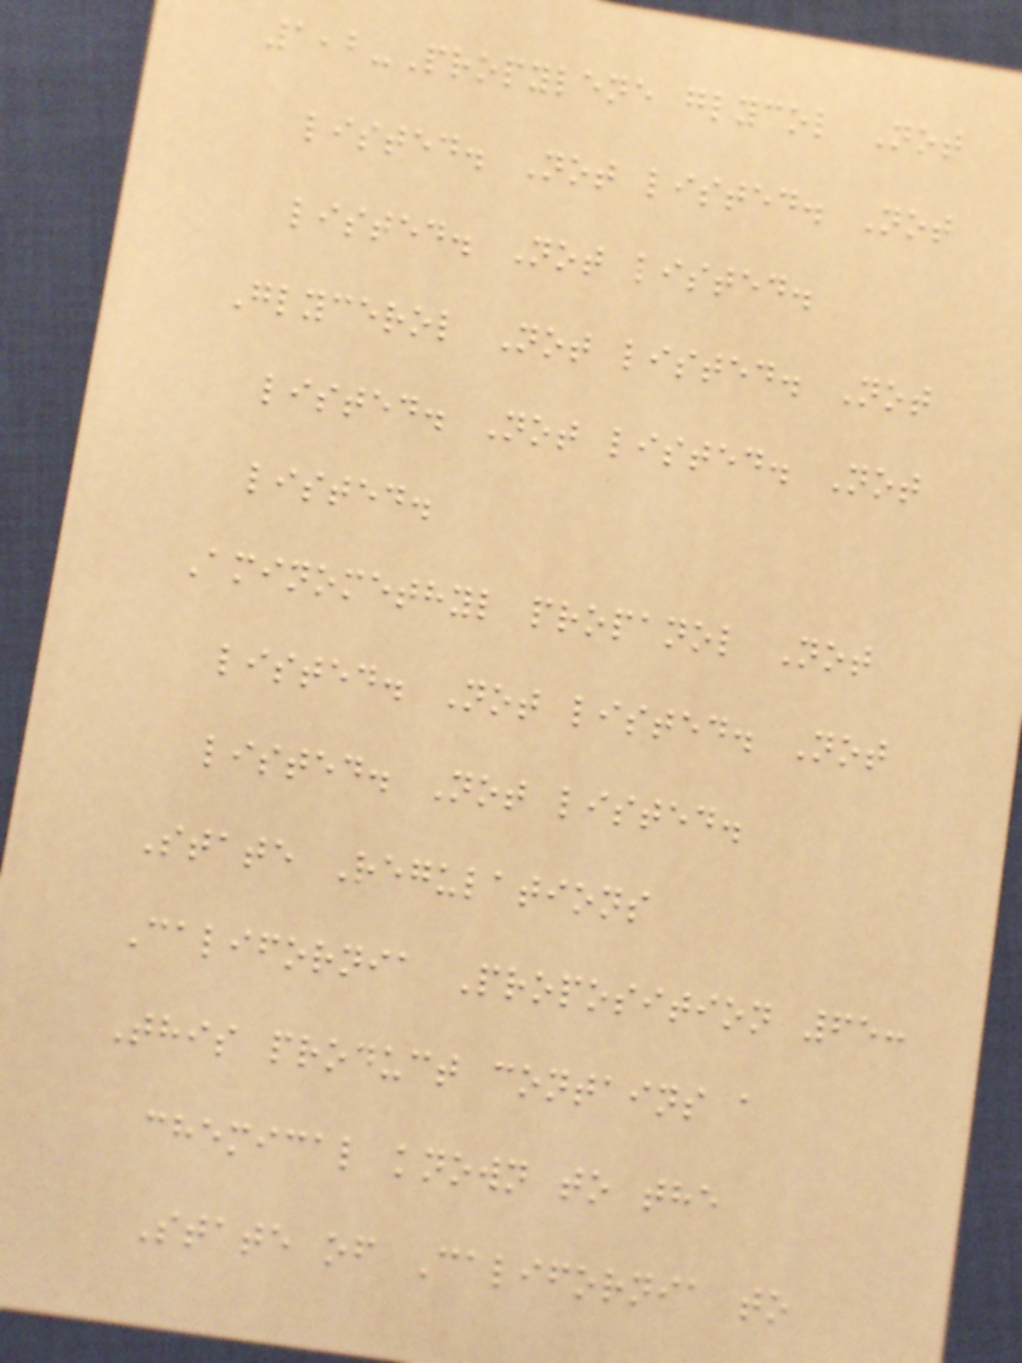1,2-Propylene glycol Not
listed. Not listed. Not
listed. Not listed.
Glycerol Not listed. Not
listed. Not listed. Not
listed.
Aminomethyl propanol Not
listed. Not listed. Not
listed. Not listed.
State Regulations
California Proposition 65:
This product contains a
chemical known to the
State of California to
